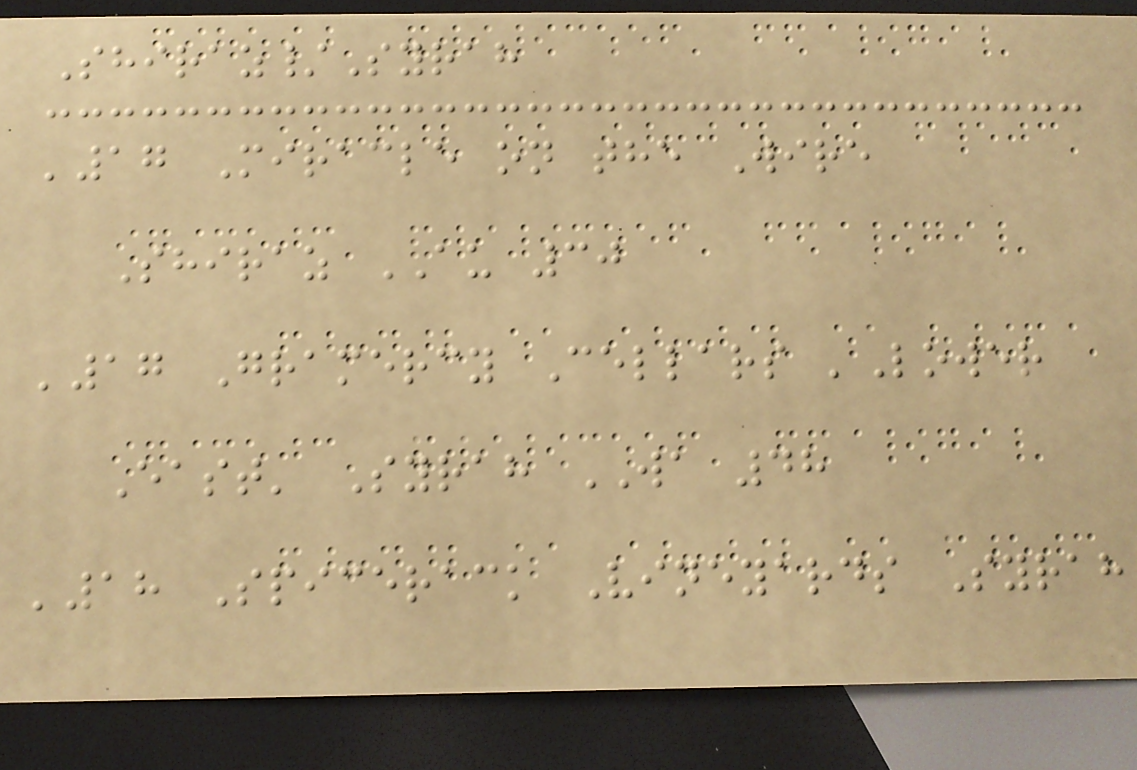Shiraz/Syrah
'17 Miracle on the Wire
Shiraz AU 30
'17 Gramercy Cellars 'Lower
East' Syrah WA 48
'18 Spicerack Vineyards Syrah
